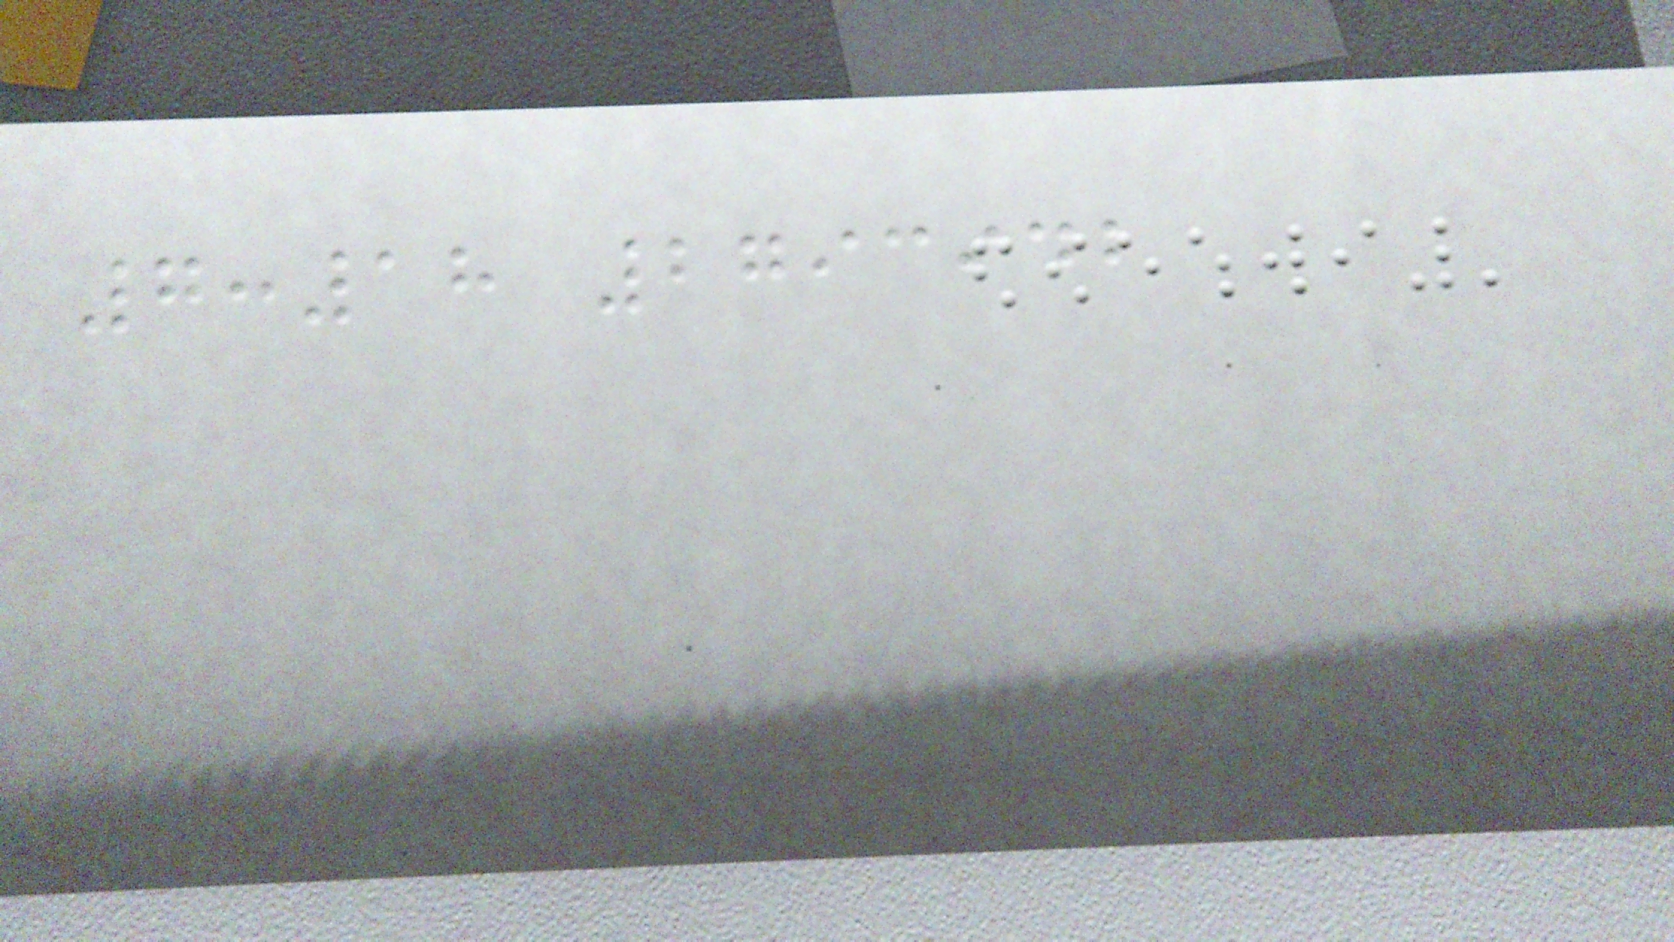7:18 2793942
